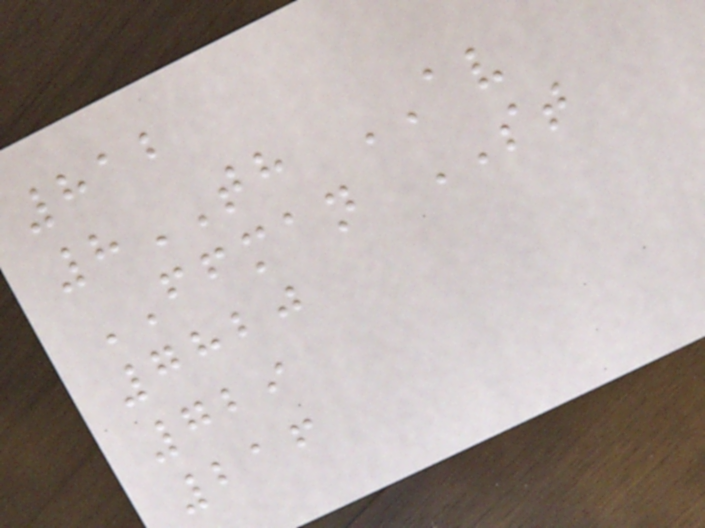812
8TH AV
FFMAN ST
7820
729
216
